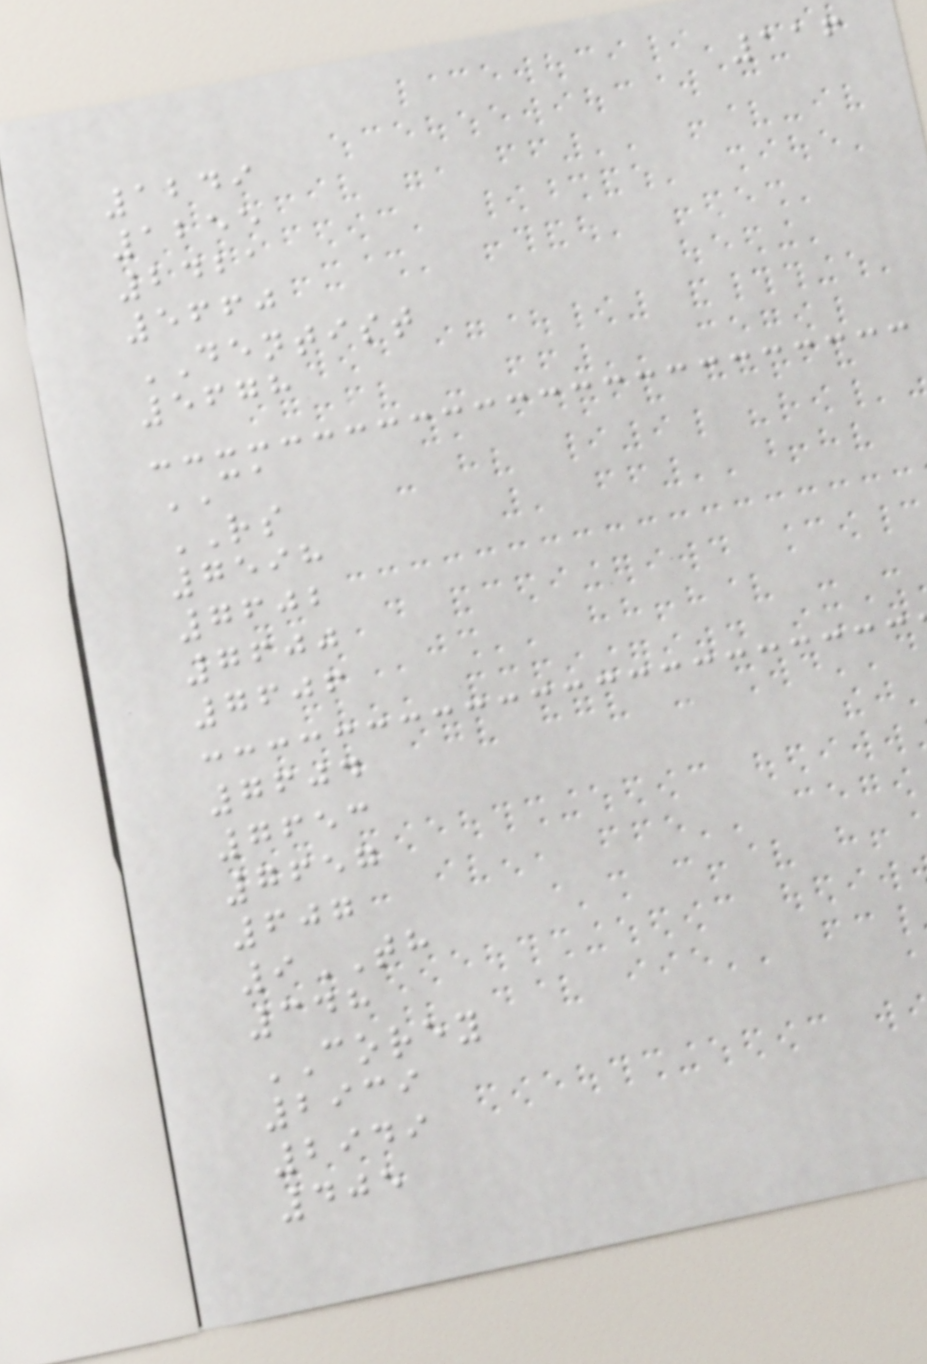116
1249
1255
2421
5660
DENTIST
5678
CA
RS
7598
7602
7600
7606
7604
7653
7657
607
9TH
348
COREY
2939
2949
405
